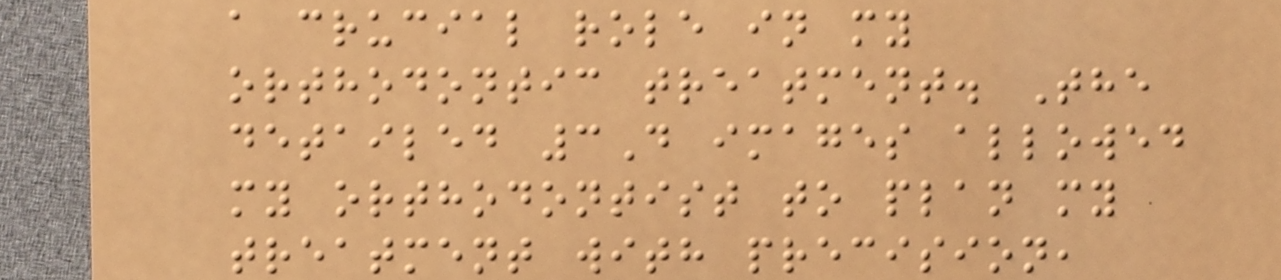a crucial role in my
orthodontic treatment. The
detailed 3D images allowed
my orthodontist to plan my
treatment with precision,
